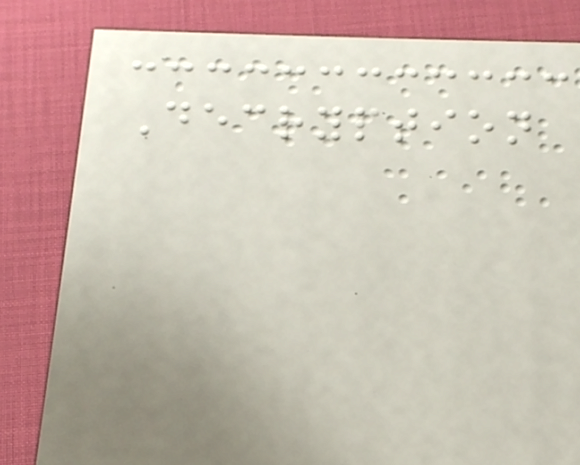Decryption
